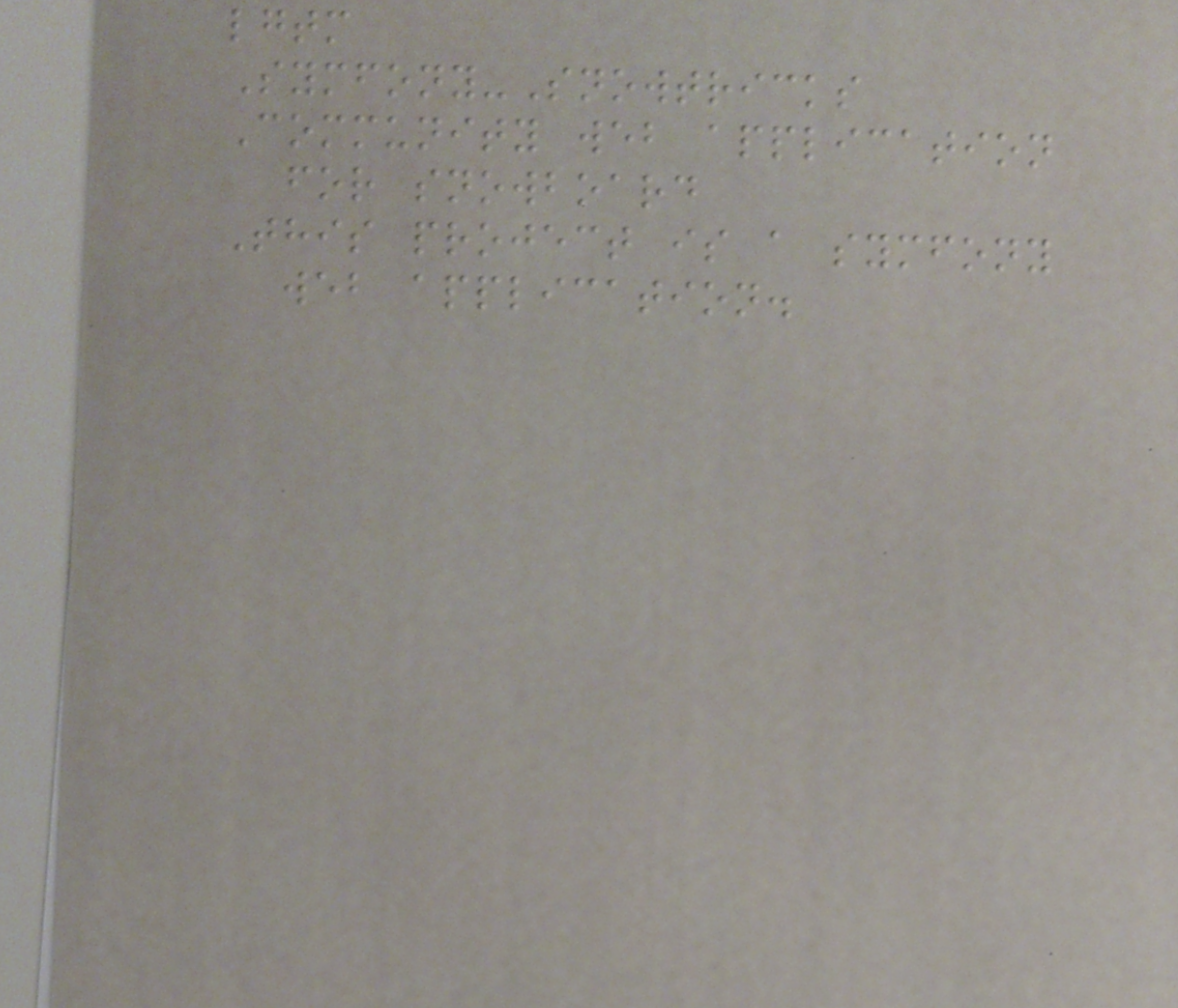lgtm
Symfony-Snowtricks
Community web application
for snowboard
This project is a symfony
web application.
